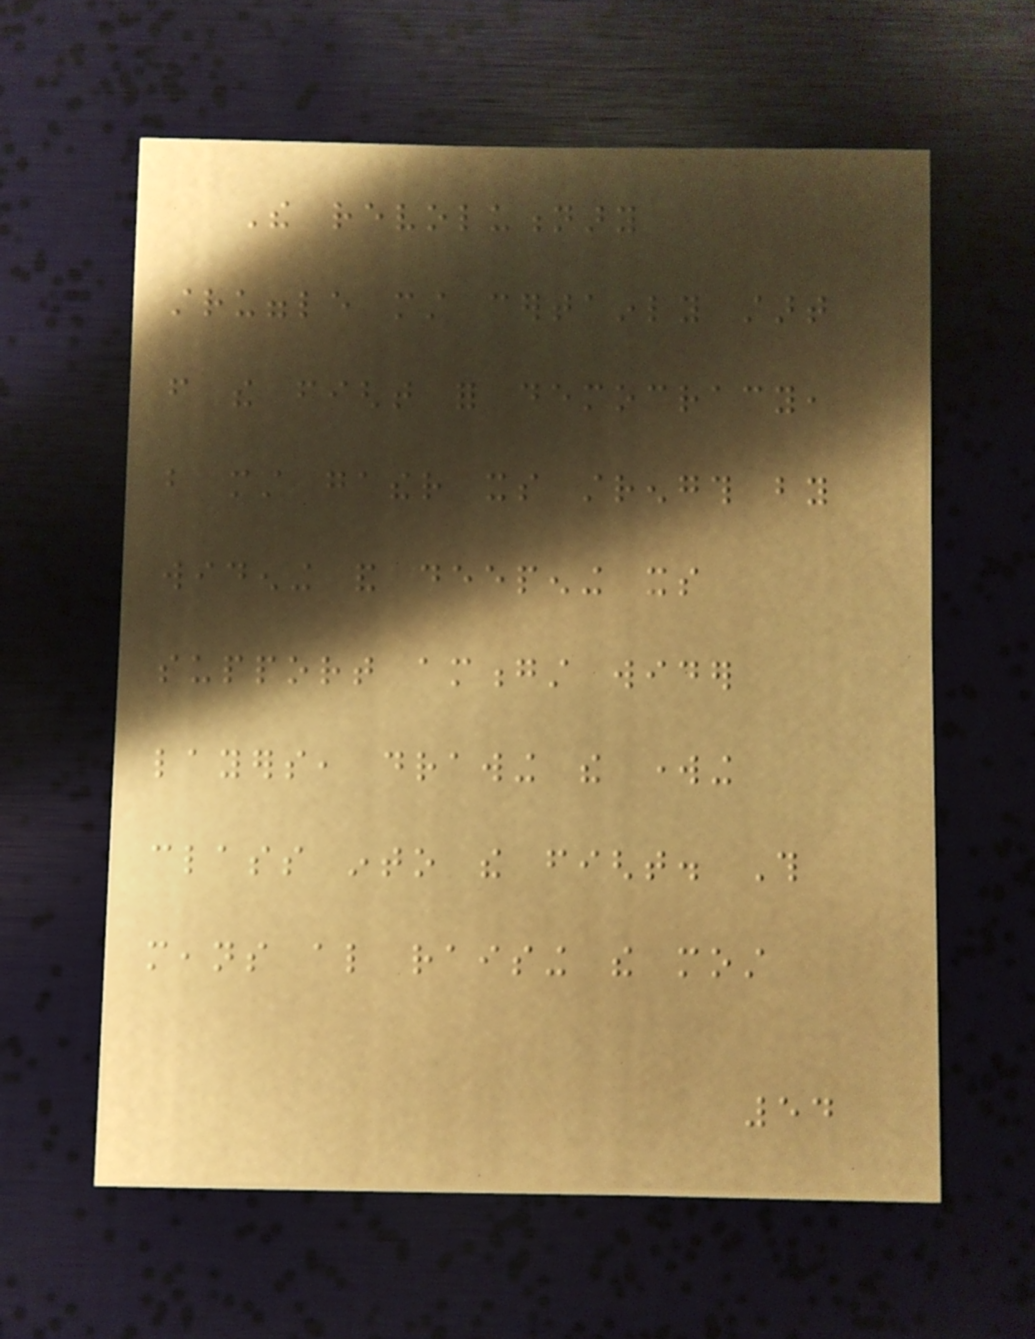The revolutionary
struggle must certainly start
from the fight for democracy,
but must gather its strength by
widening and deepening its
support amongst wider
layers, drawing the working
class into the fight. This
means also raising the most
54
